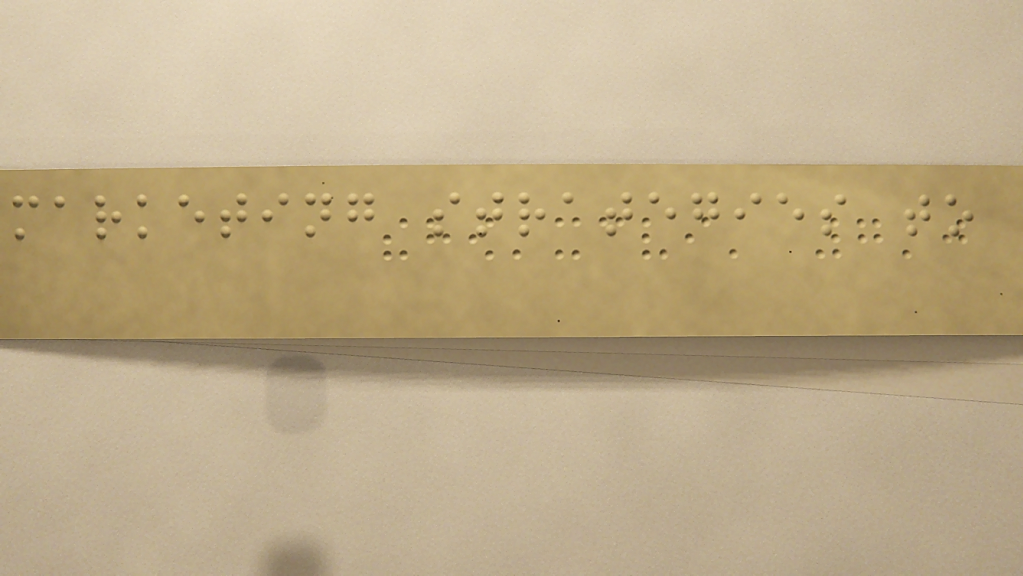marketing strategies to
